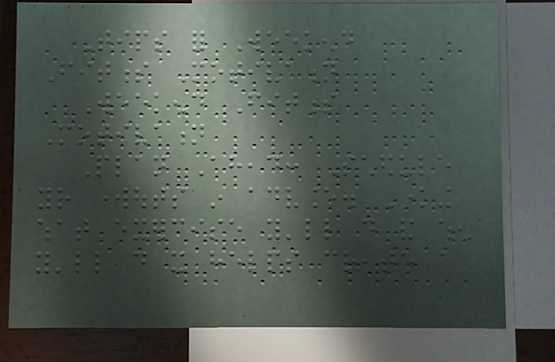Tips for Weekend
Fitness Motivation
Weekend Fitness
Motivation
Plan Ahead: Schedule
your workouts in advance. Knowing
what exercise you'll do and when
you'll do it helps create a
